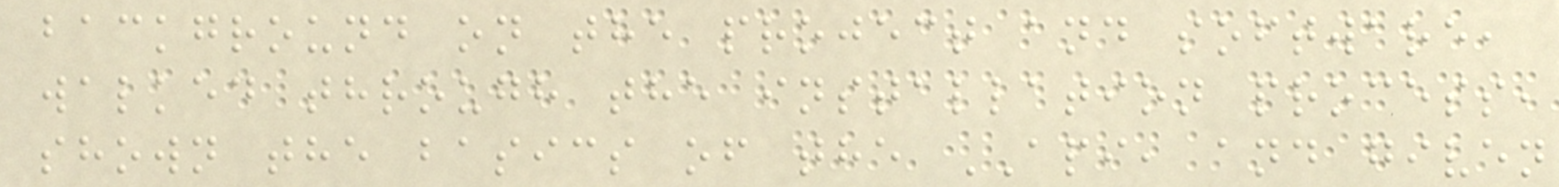background on the project and software,
walked through the installation process,
shown the basics of the API, and given
